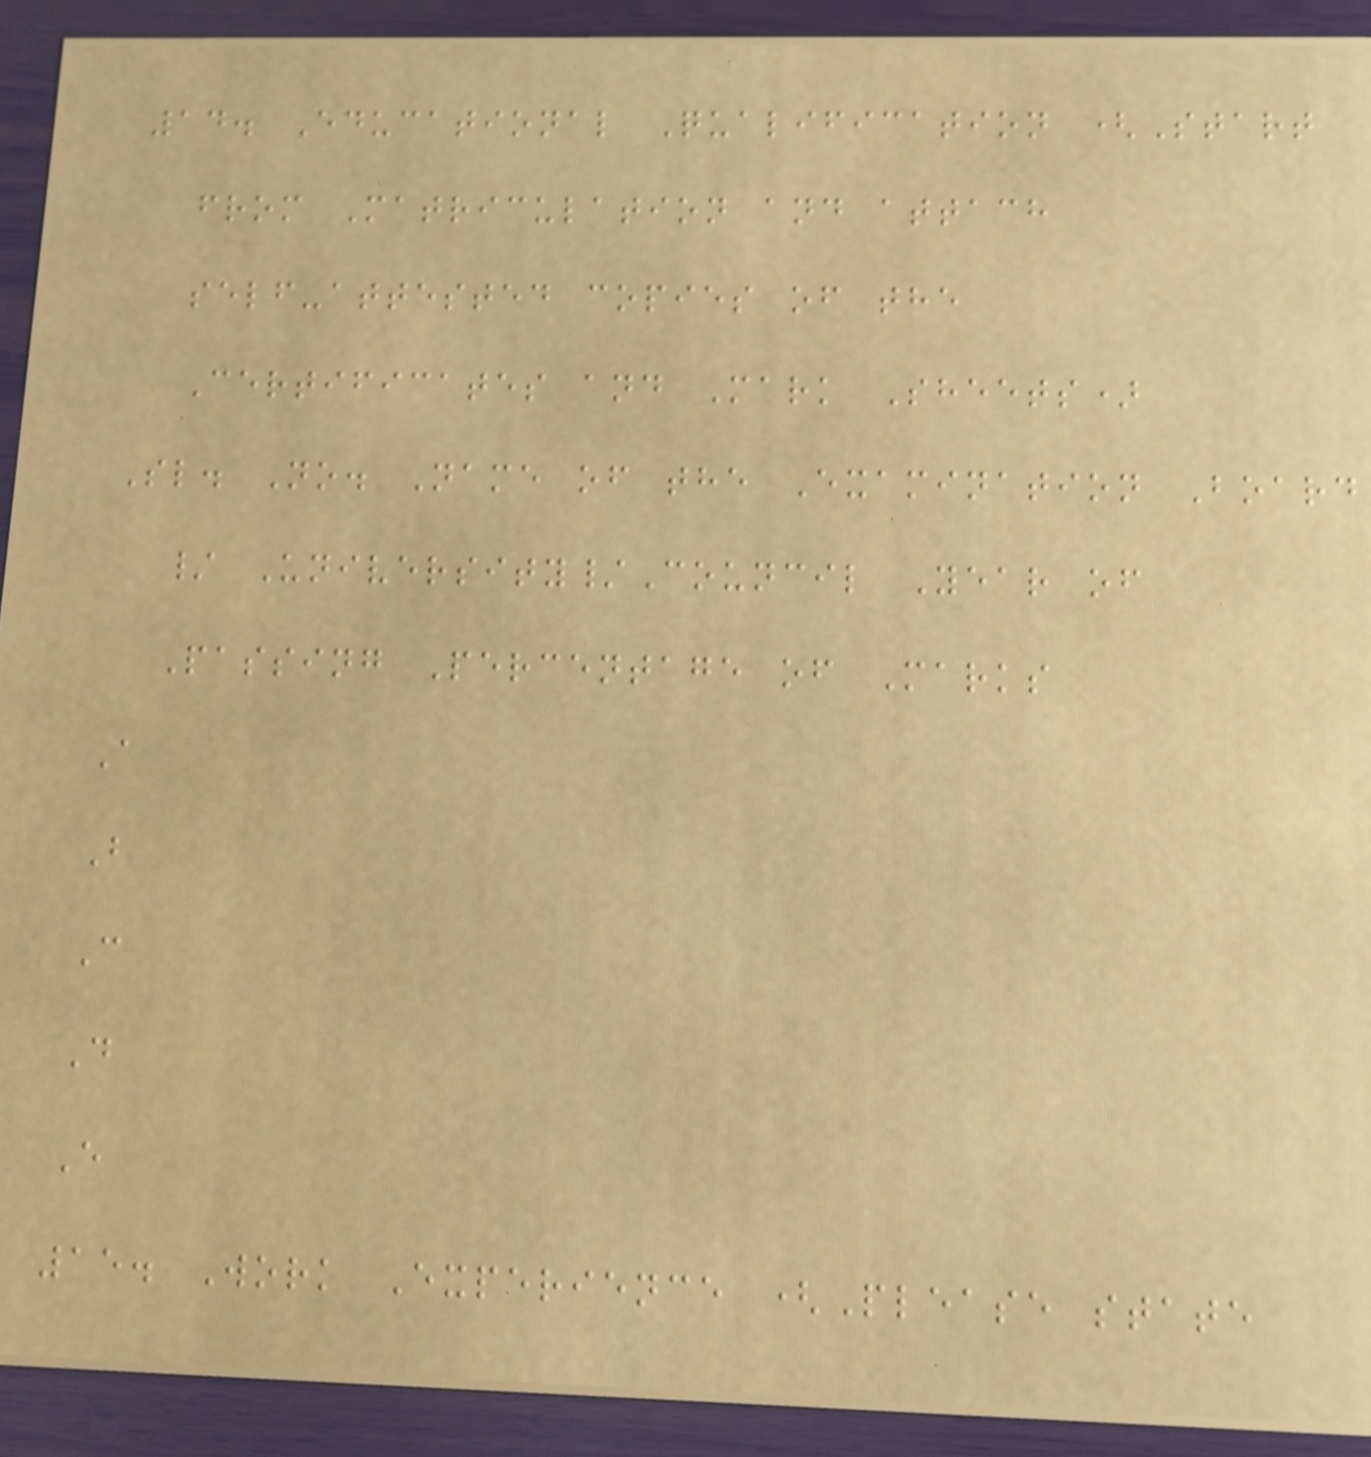14. Educational Qualification (Start
from Matriculation and attach
self-attested copies of the
Certificates and Mark Sheets)
Sl. No. Name of the Examination Board
/ University/Council Year of
Passing Percentage of Marks
A
B
C
D
E
15. Work Experience (Please state
